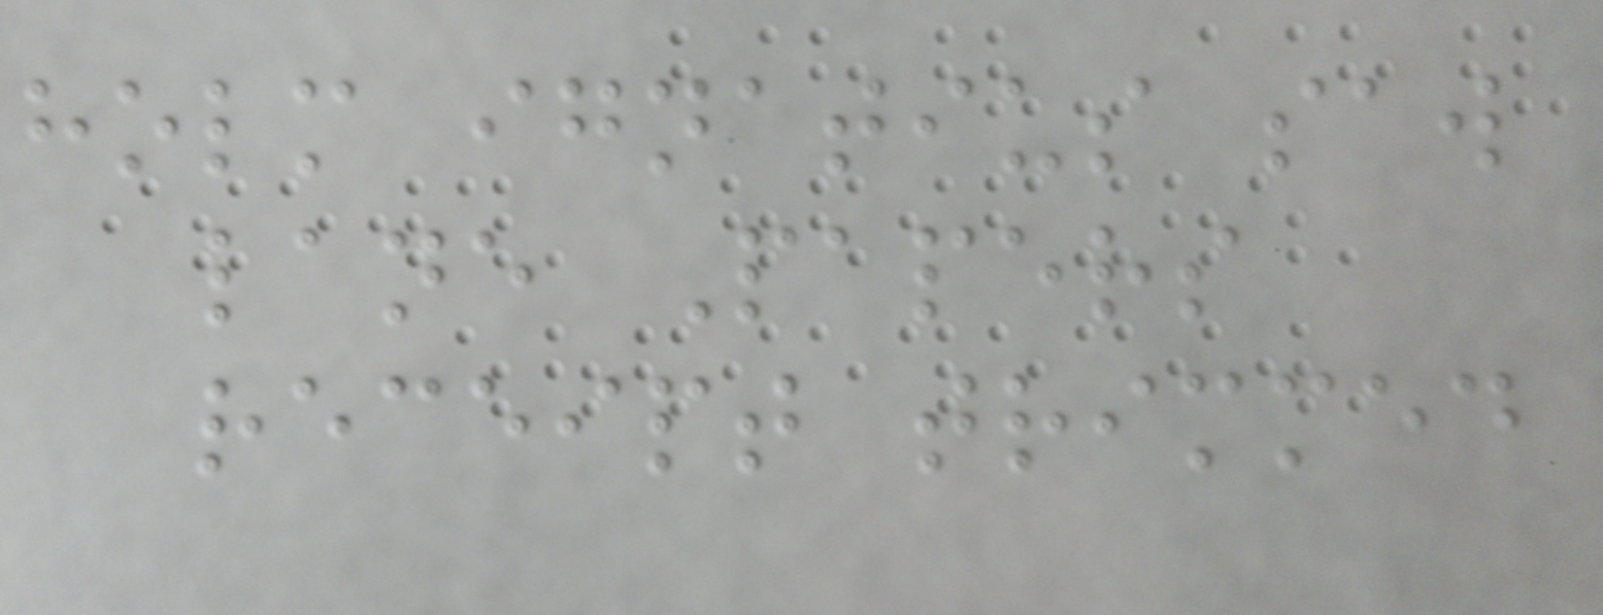holm ignatius saw
lane Papers
receipt trimmed
